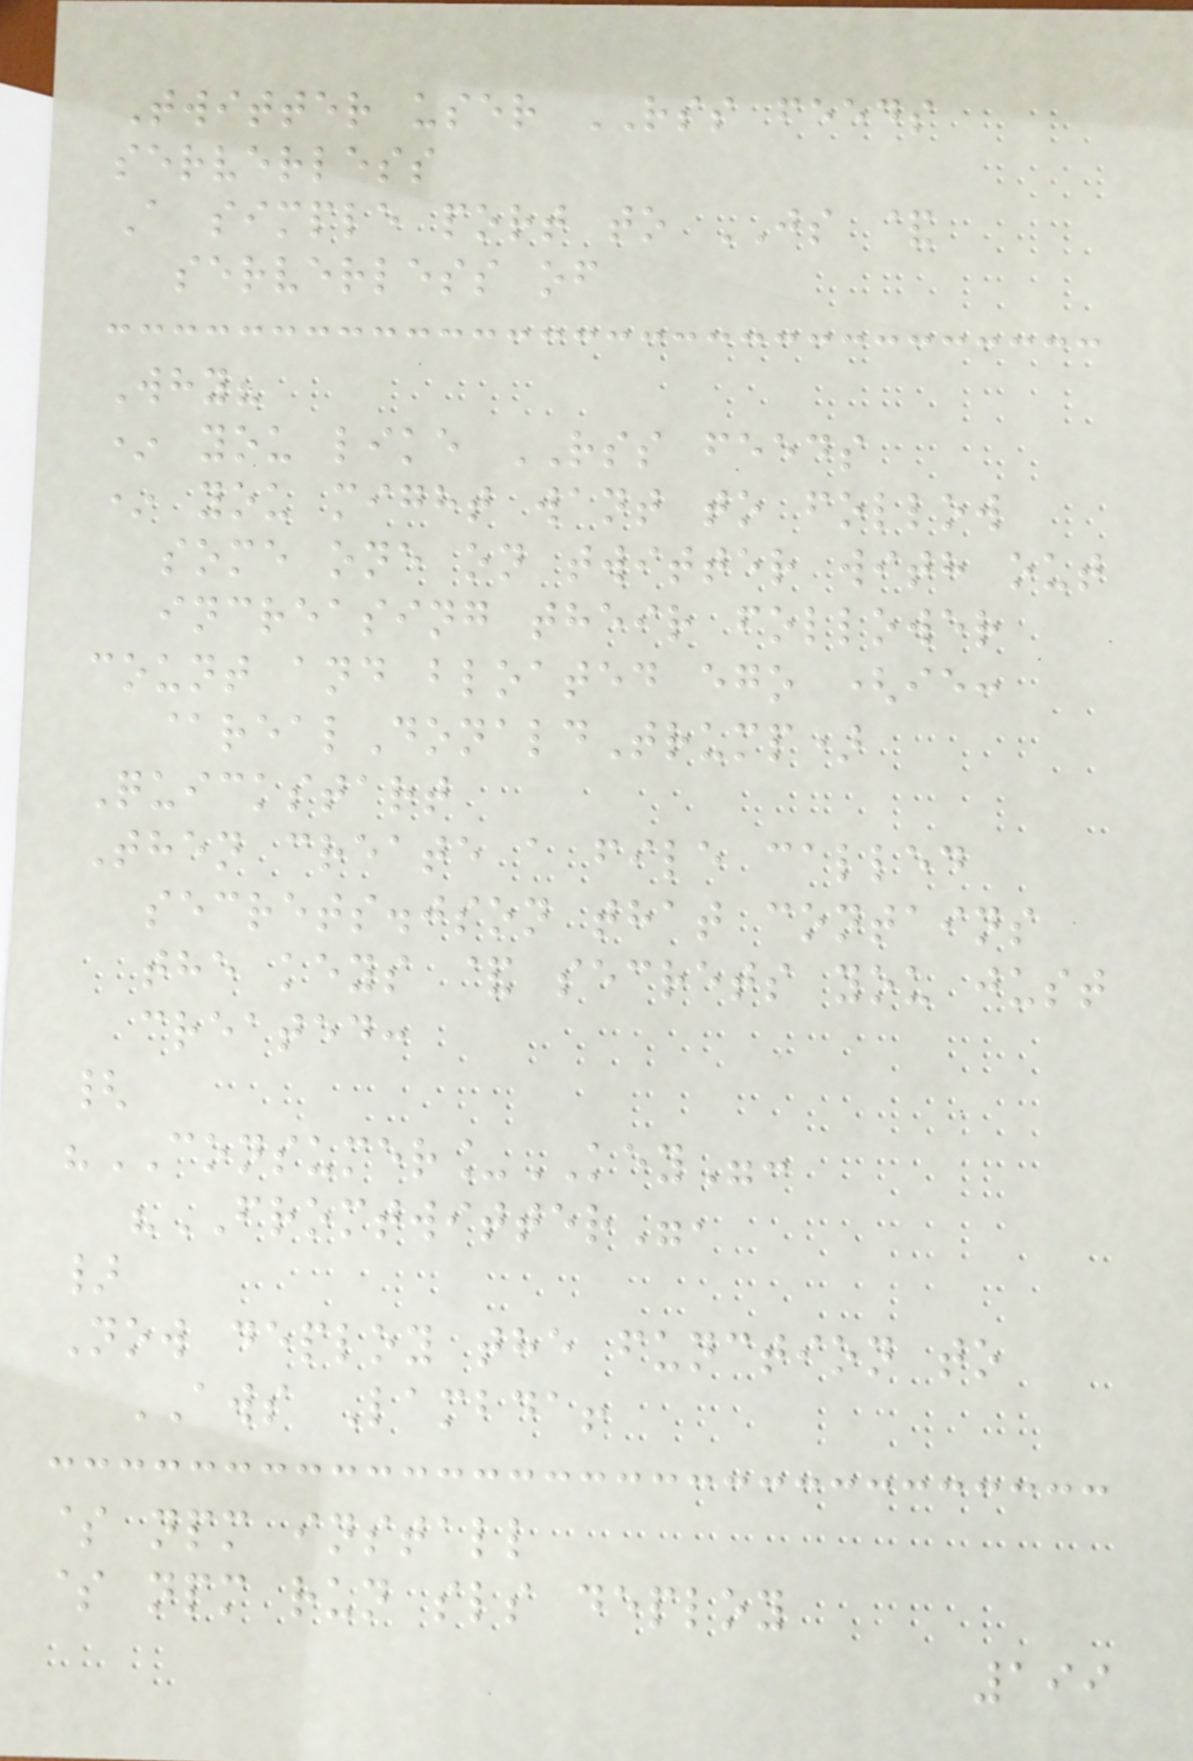Twitter user RSS feeds
serverless
A simple port to JS &
serverless of
Why?
* you like RSS feeds
* you might want to follow
some one on twitter with out
increasing their follower
count and bloated ego (ie:
@realDonaldTrump)
Quickstart
Then create a file called
secrets.json that contains
the keys & secrets you just
created:
{
"CONSUMER_KEY":
"FROMTWITTER",
}
Now deploy the function to
AWS Lambda!
$ npm install
$ npm run sls deploy
199
